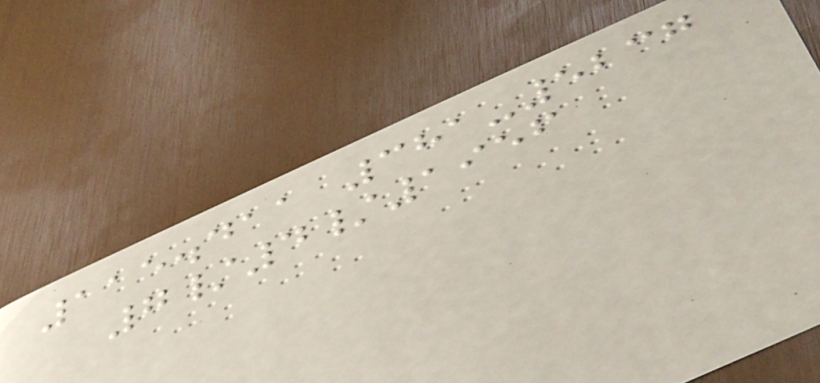115.411 381-5237
7/4/1956
